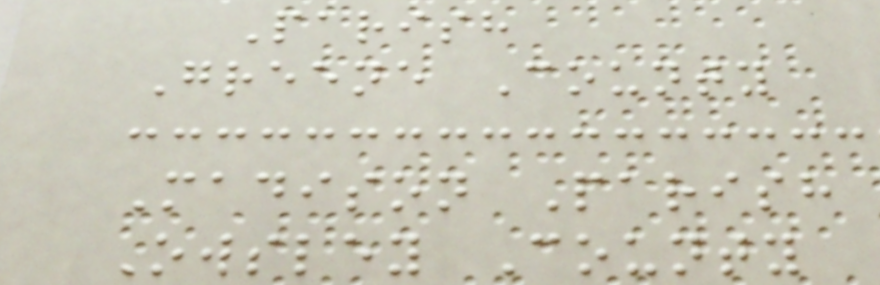Parish
Greene County
Madison Parish
Owsley County
